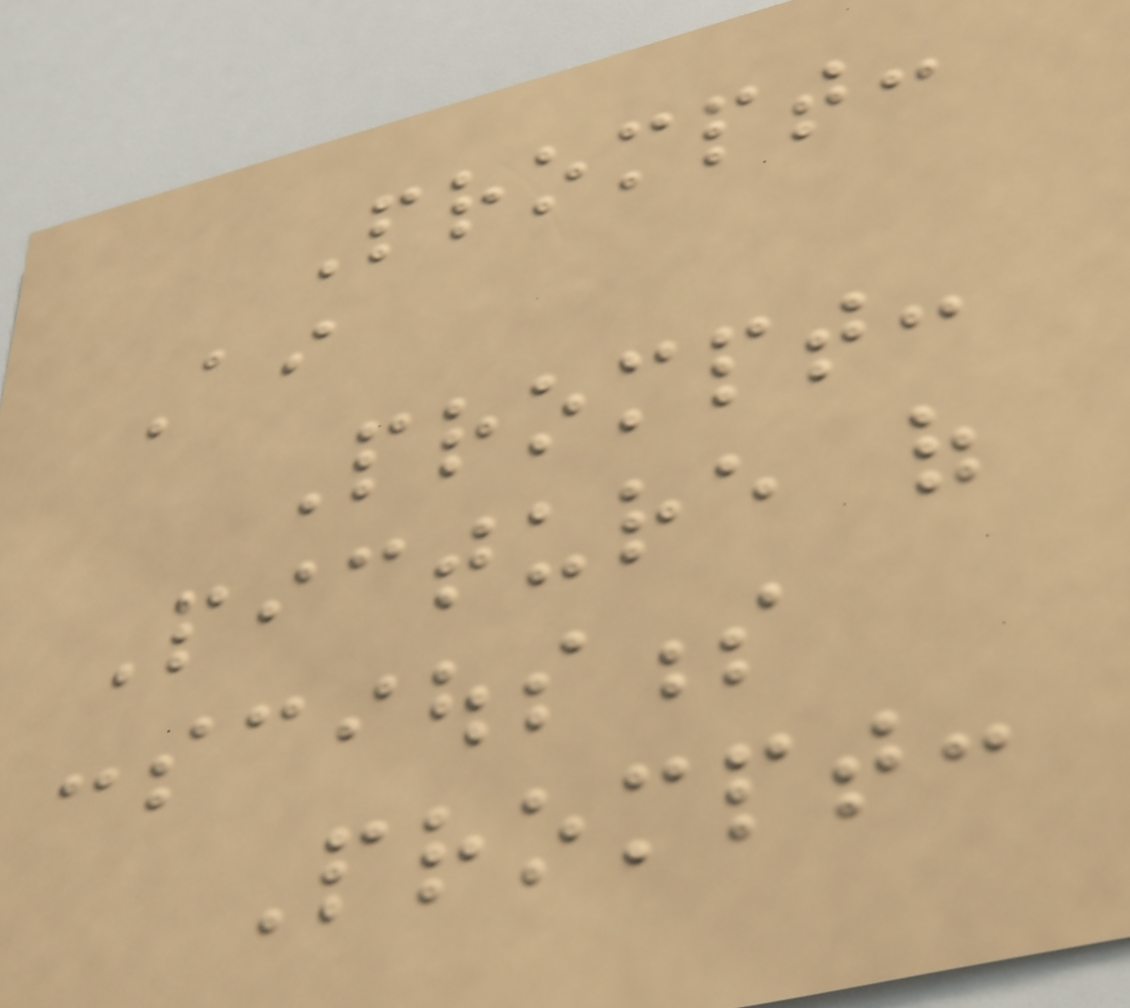Prompt:
Ai
Prompt:
Picture of
consciousness
Prompt:
